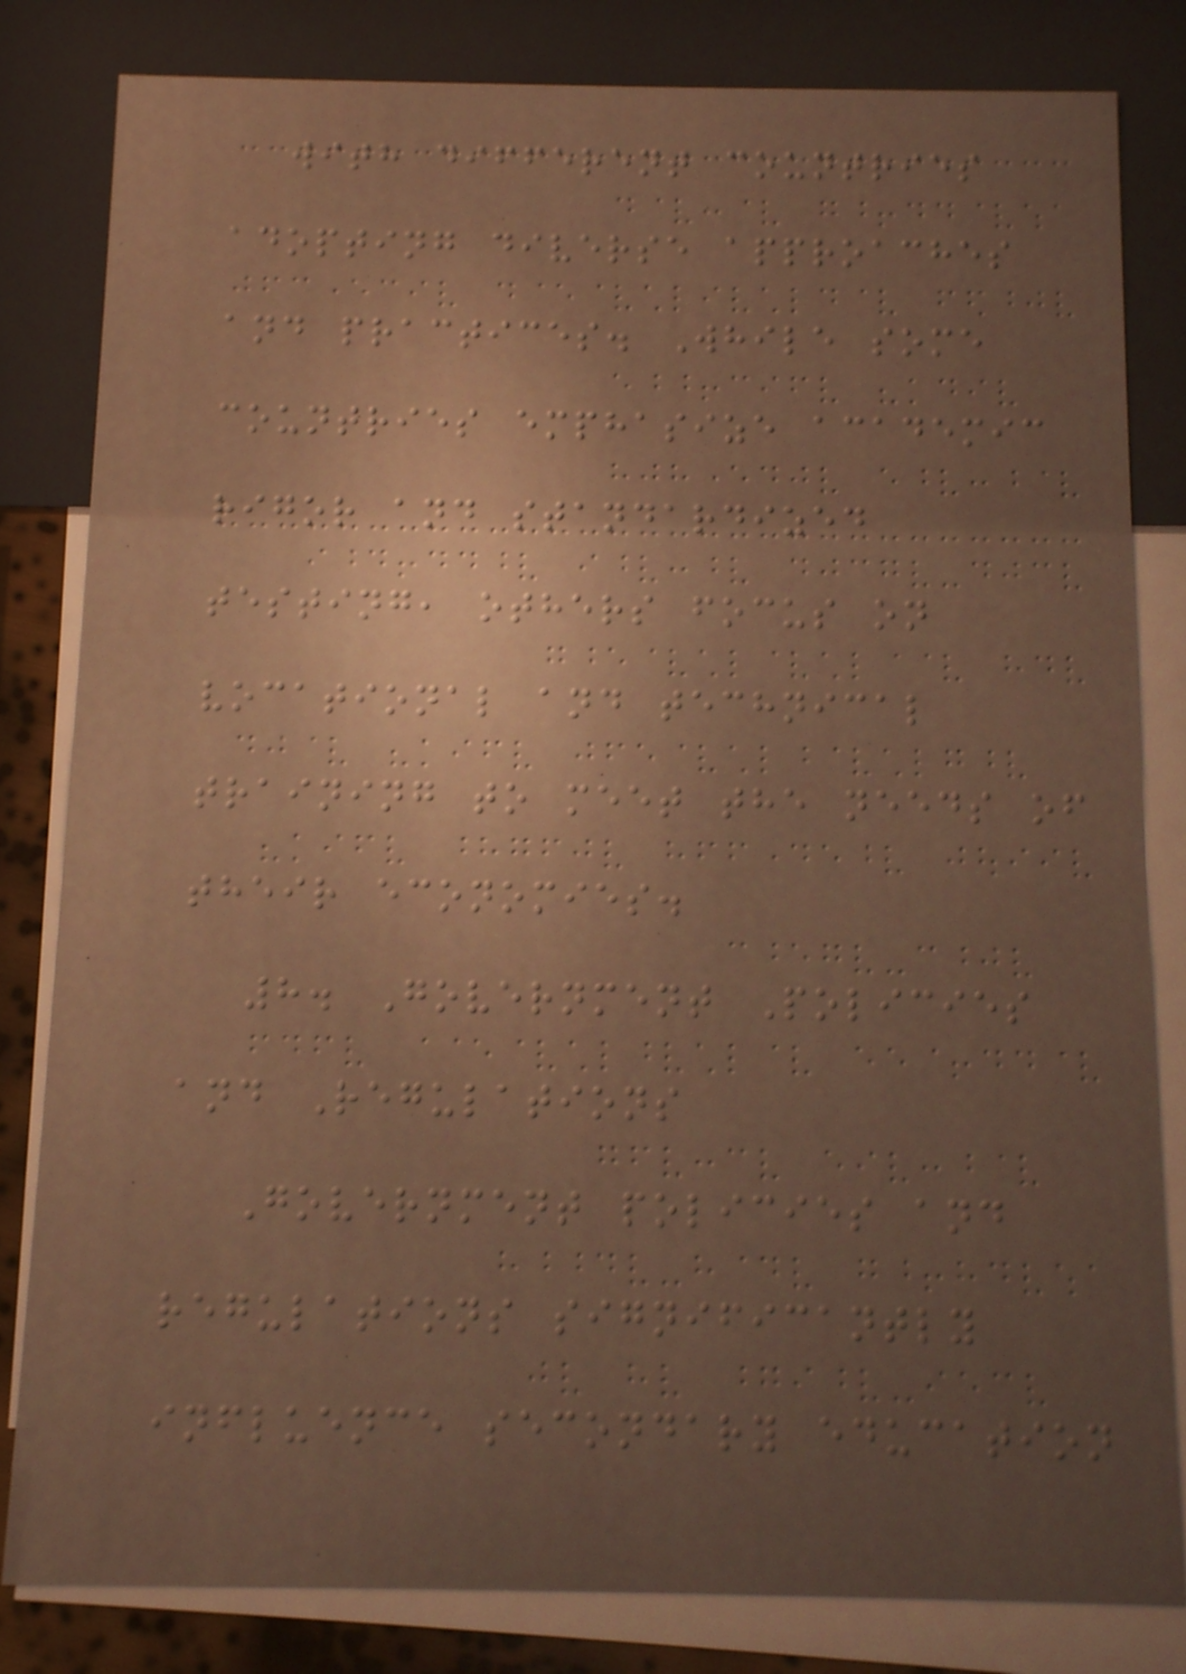with different countries
adopting diverse approaches
and practices. While some
countries emphasize academic
rigor and standardized
testing, others focus on
vocational and technical
training to meet the needs of
their economies.
8. Government Policies
and Regulations
Government policies and
regulations significantly
influence secondary education
